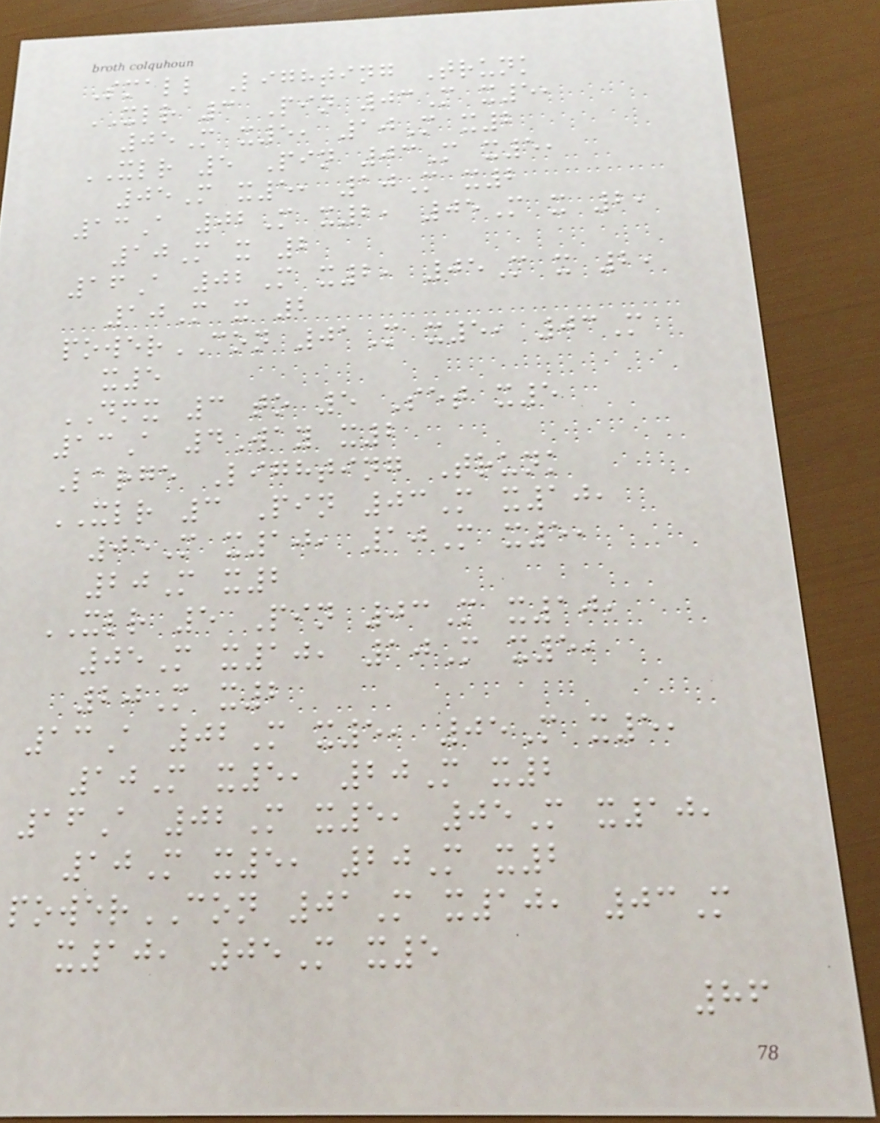Small Lighting Trunk
XLR 3 Pin 03M x5,
05M x5, 10M x2
XLR 5 Pin 03M x5,
05M x5, 10M x2
13A 02M x2, 05M x 2,
10M x 2
16A 02M x2, 05M x 2,
10M x 2
powerCON 01M x5, 03M
x5
DMX 3 to 5 Set x5
13A 4Way x2
Large Lighting Trunk
XLR 3 Pin 03M x10,
05M x10, 10M x5,
20M x2
XLR 5 Pin 03M x10,
05M x10, 10M x5,
20M x2
13A 02M x5, 05M x5,
10M x5, 20M x2
16A 02M x5, 05M x10,
10M x5, 20M x2
powerCON 01M x10, 03M
x10, 05M x5
86
